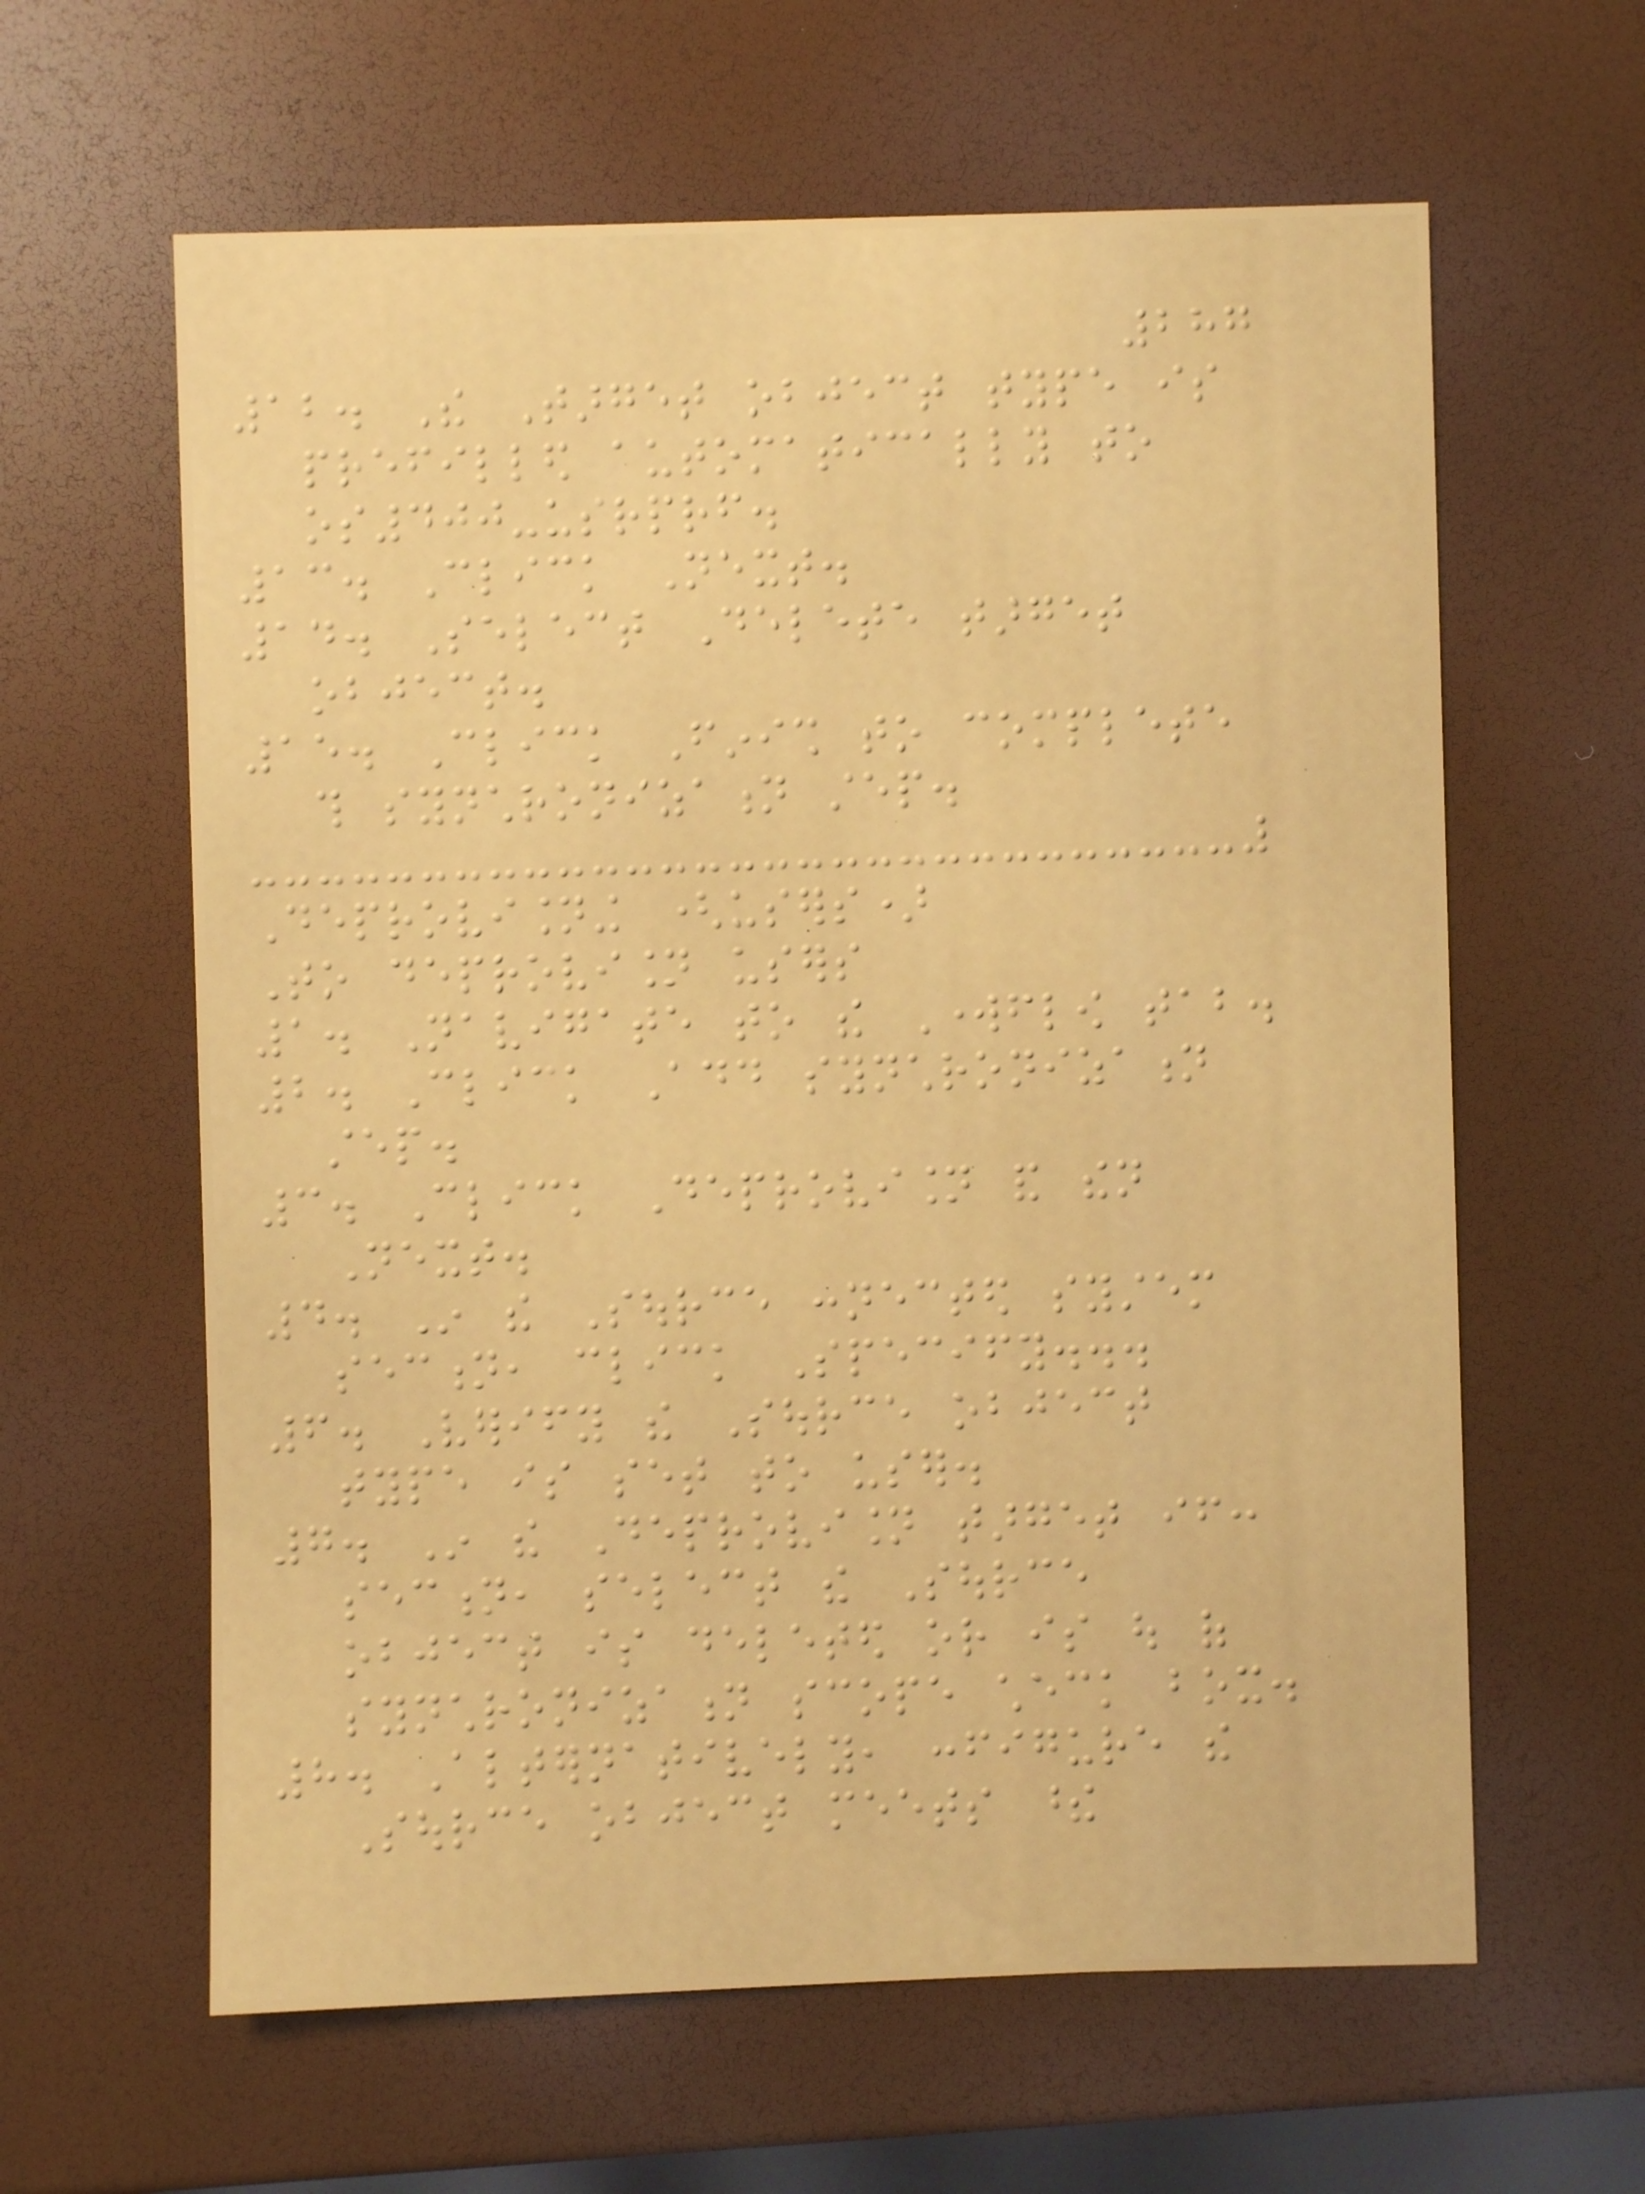287
12. The Target object type is
prefilled automatically to
os400-usrprf.
13. Click Next.
14. Select Delete target
object.
15. Click Finish to complete
this synchronization step.
Deprovisioning (users)
To deprovision users
1. Navigate to the Workflow tab.
2. Click Add synchronization
step.
3. Click Deprovision and then
Next.
4. In the Source connected system
section, click Specify...
6. Verify the Source object
type is set to user.
7. In the Deprovision target if:
section, select the Source
object is deleted or is out of
synchronization scope check box.
8. Alternatively, configure the
Source object meets these
